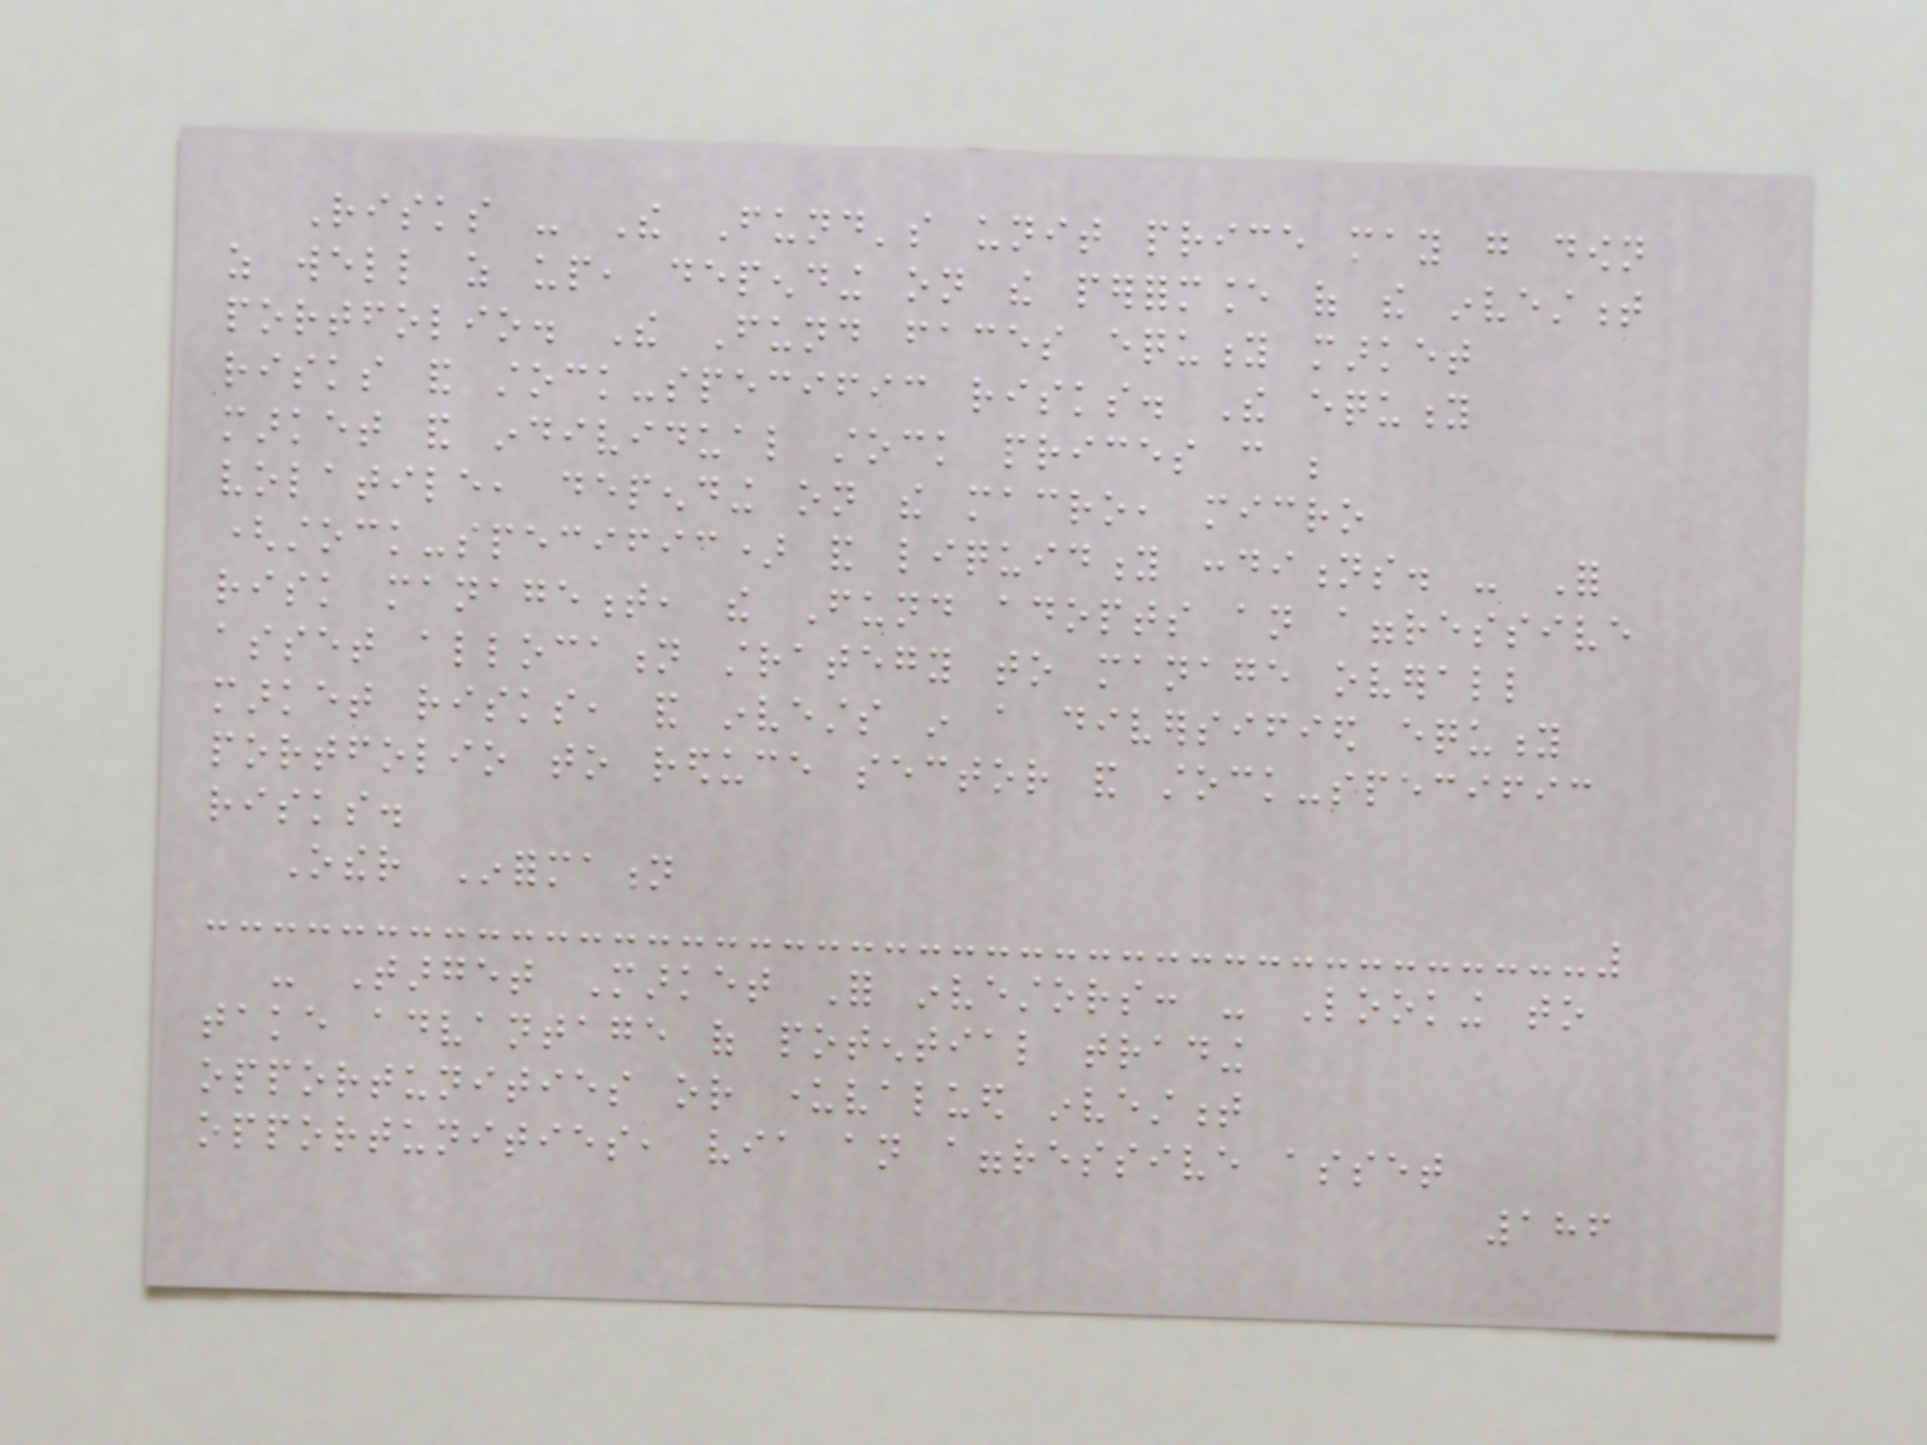Risks - The Fund's unit price may go down
as well as up, depending on the performance of the investment
portfolio. The Fund faces equity market
risks and stock-specific risks. The equity
market and individual stock prices can be
volatile, depending on the macro, micro
(stock-specific) and liquidity conditions. - For
risk management, the Fund adopts an aggressive
asset allocation strategy to manage overall
market risks, and invests in a diversified equity
portfolio to reduce sector and stock-specific
risks.
Other Information
- Target Market For investors: - Looking to
take advantage of potential trading
opportunities or undervalued investment
opportunities, via an aggressive asset
186
